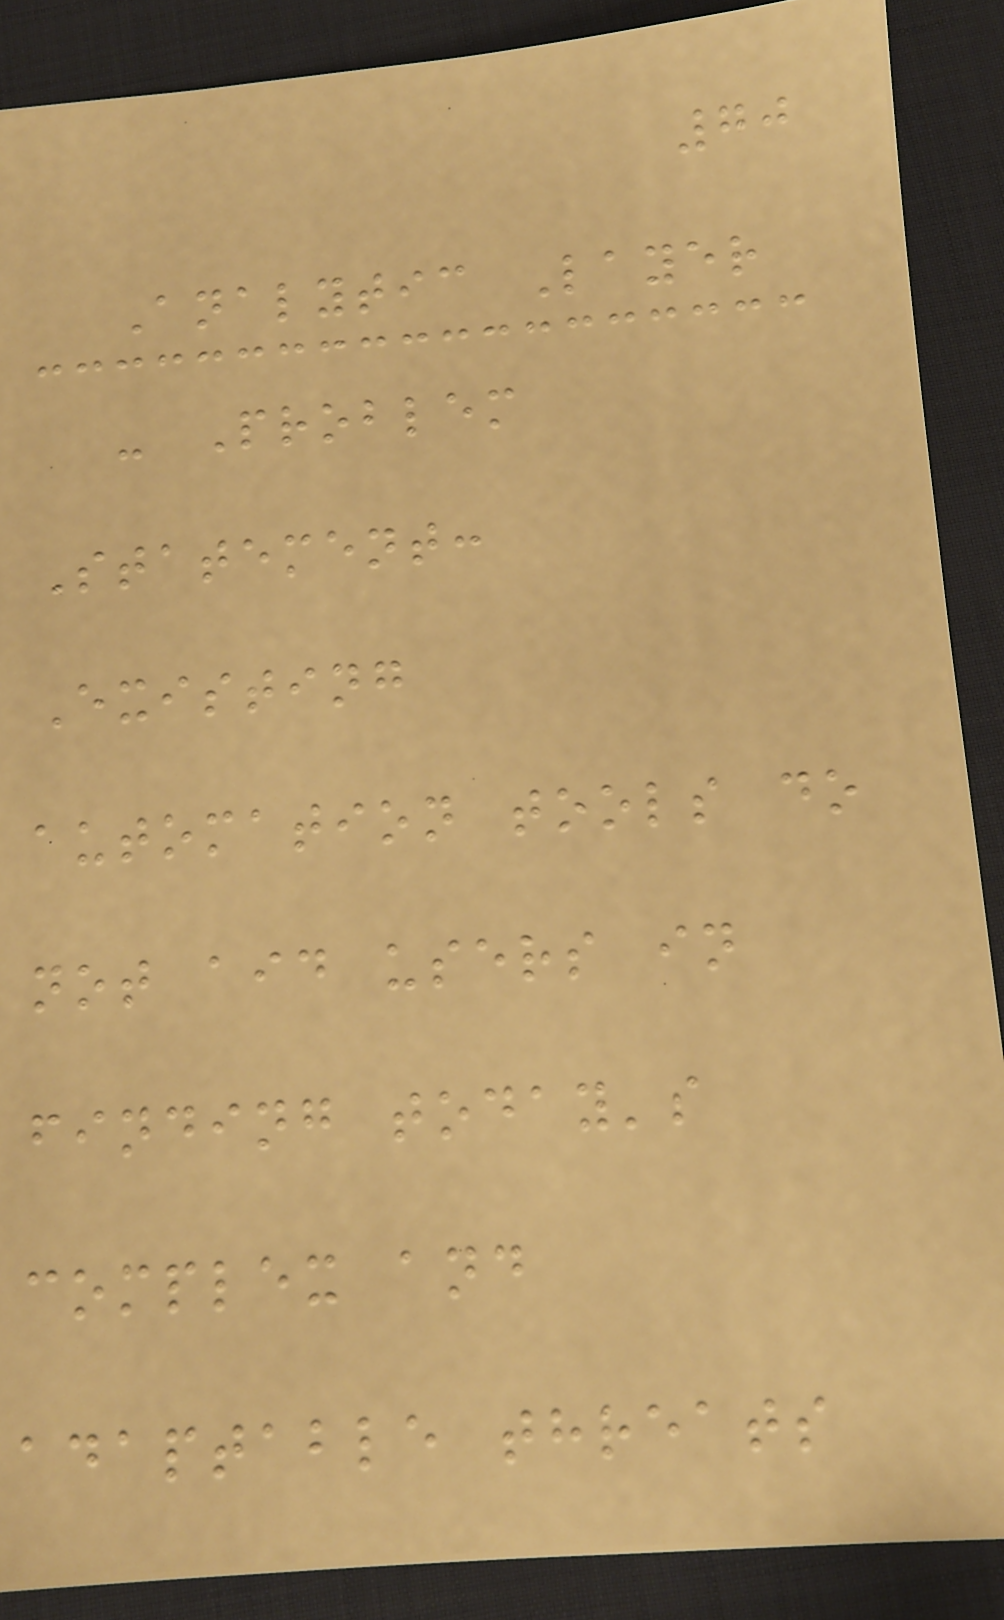70
Analytic Layer
- Problem
Statement:
Existing
automation tools do
not aid users in
finding today's
complex and
adaptable threats
